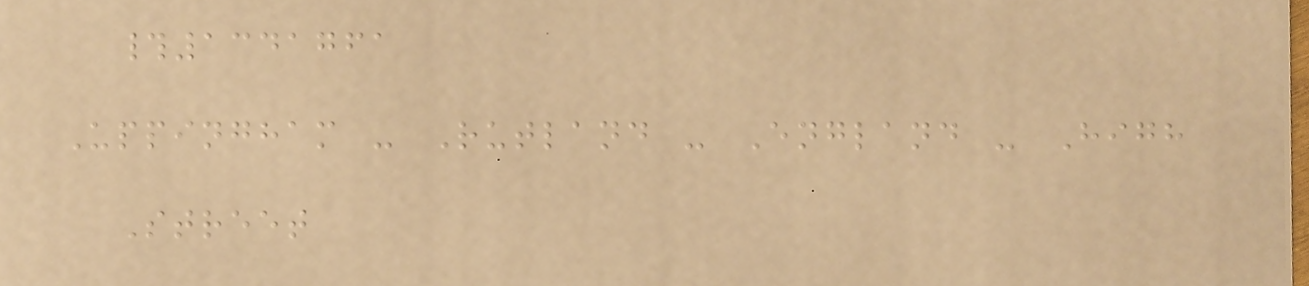#1341761
Uppingham - Rutland - England - High
Street
